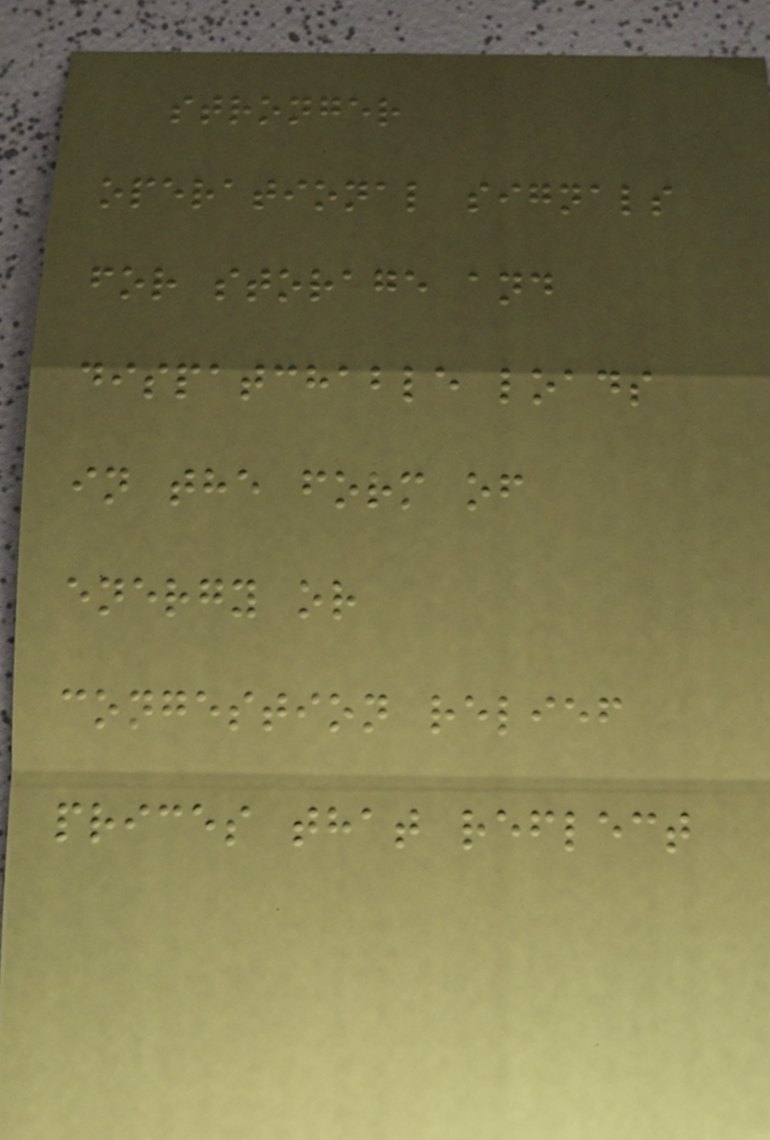stronger
operational signals
for storage and
dispatchable loads
in the form of
energy or
congestion relief
prices that reflect
